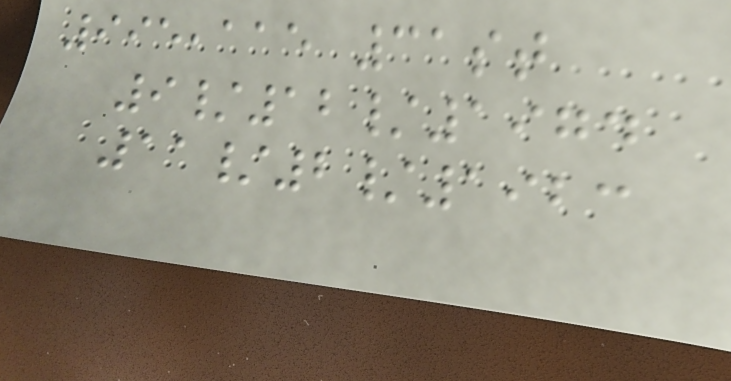995,115 31st
9/12/1974
11/2/1923
